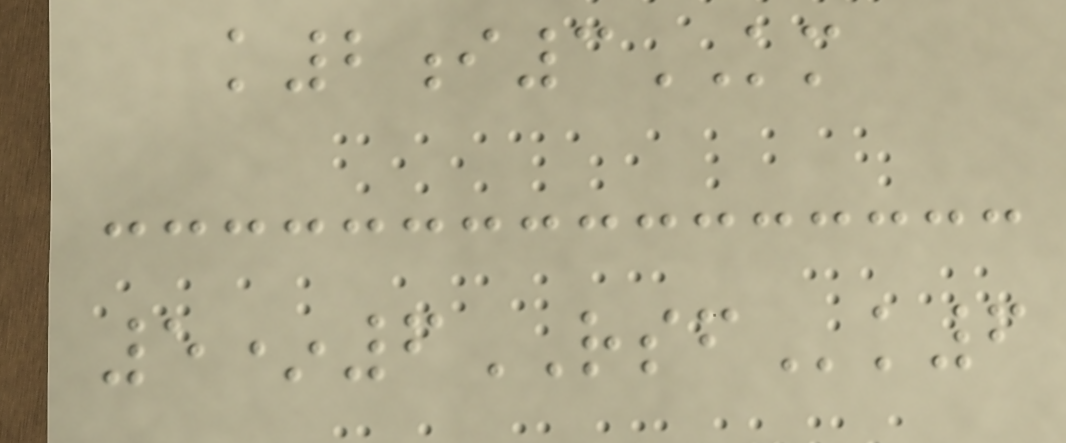k2i3KM
5*6RSFk6
